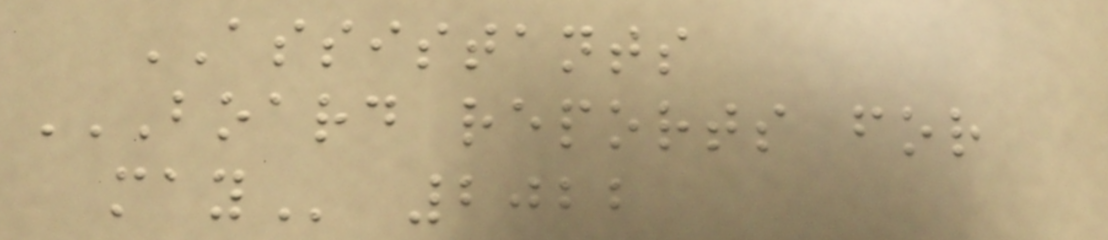ASSISTANTS
BOARD REPORTS FOR
MAY 2022
